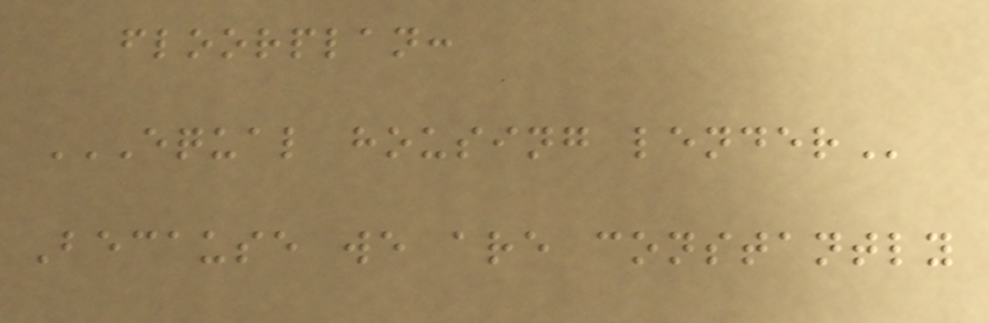floorplan:
EQUAL HOUSING LENDER
Because we are constantly
